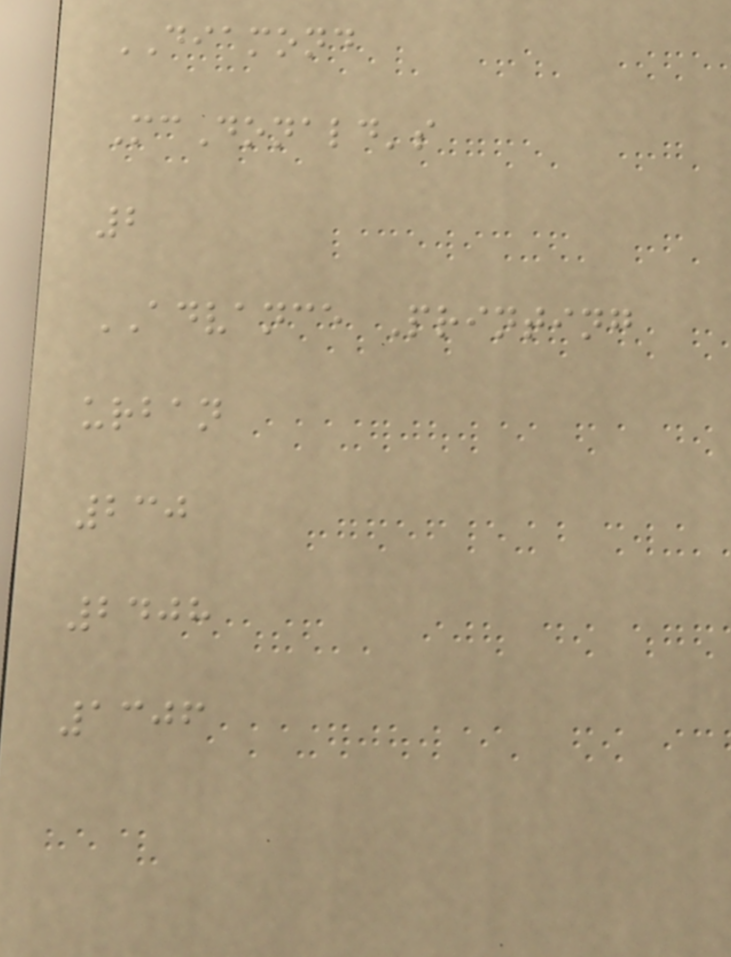DIAMOND
McDonald's
2
ADVANCE Printing
urban
230
2408
1306
